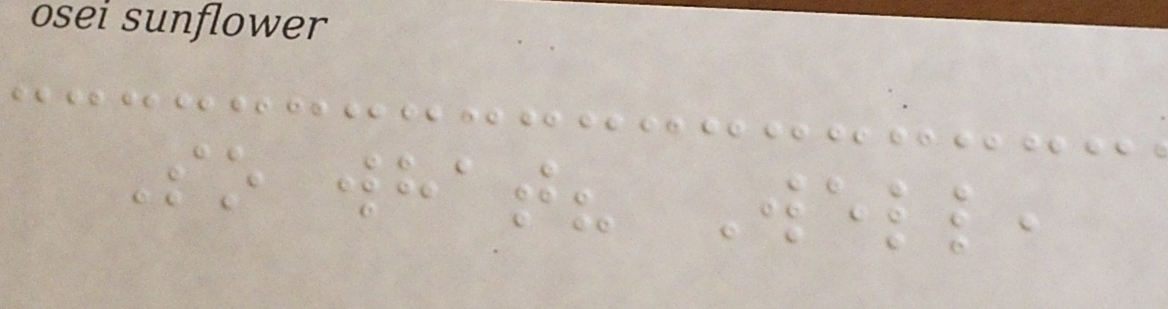So what? Well,
